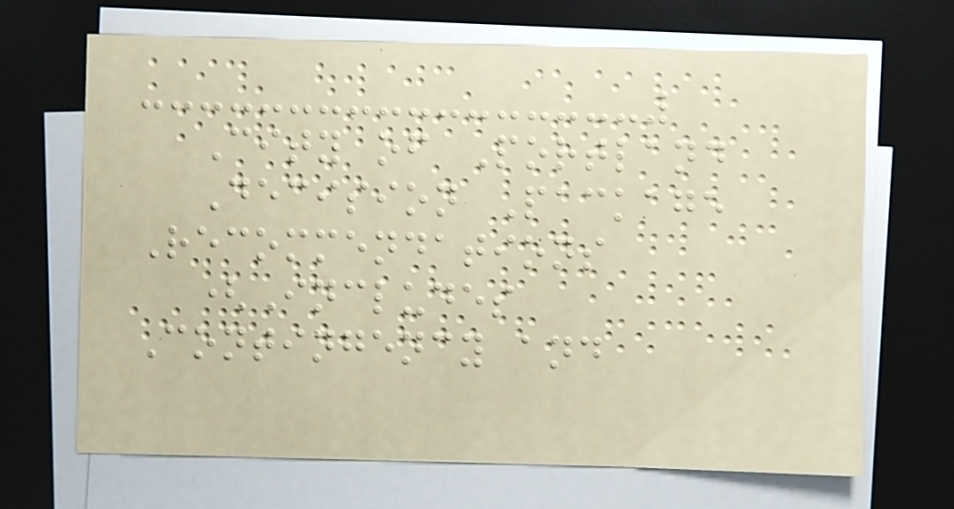City of Portland
Decision Package
Recommendations
(Includes
Contingency and
